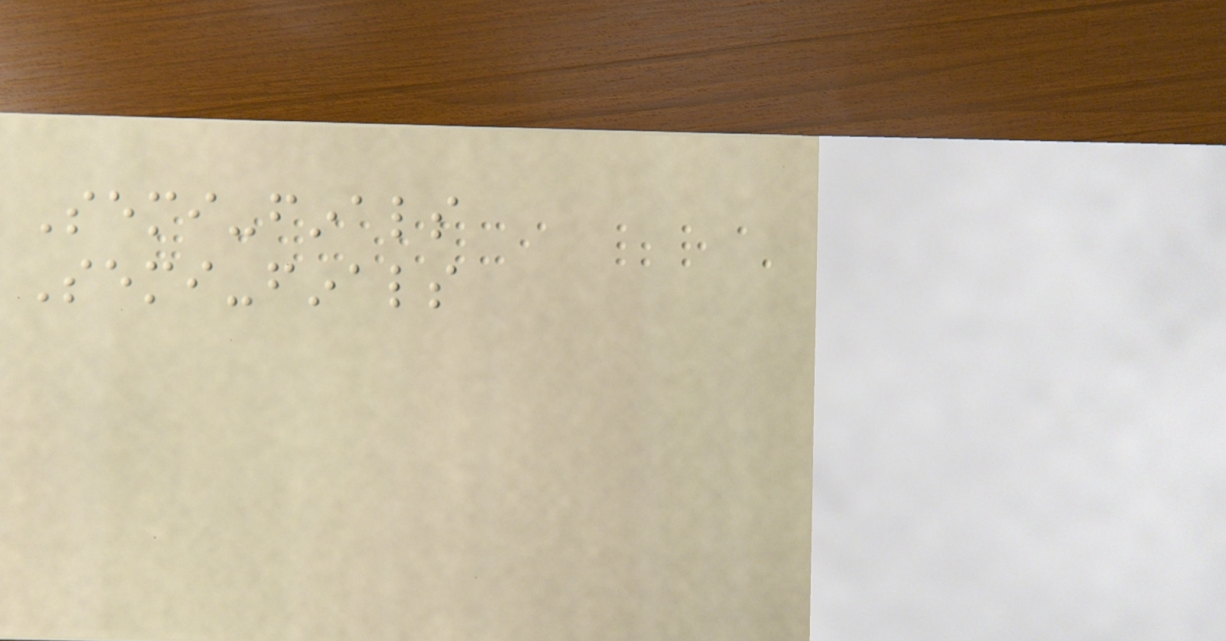Semi-finals
Semi-finals
